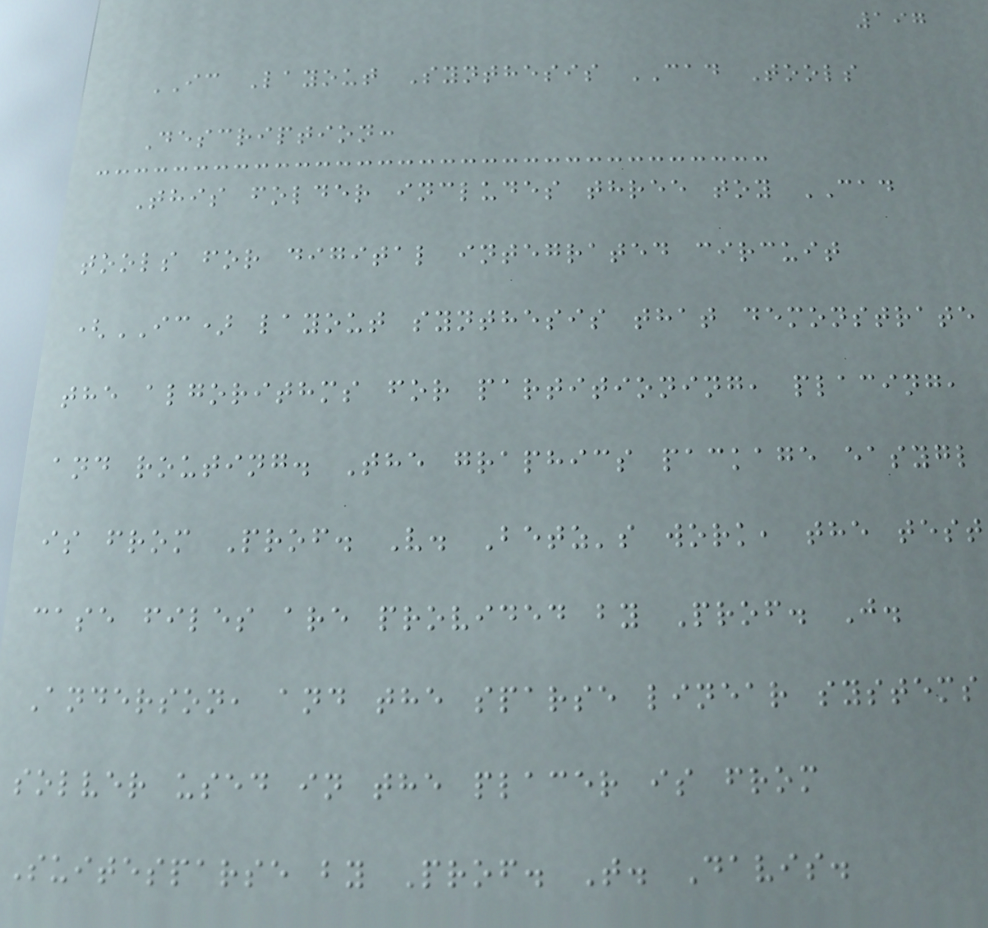197
IC Layout Synthesis CAD Tools
Description:
This folder includes three toy CAD
tools for digital integrated circuit
(IC) layout synthesis that demonstrate
the algorithms for partitioning, placing,
and routing. The graphics package easygl
is from Prof. V. Betz's work, the test
case files are provided by Prof. J.
Anderson, and the sparse linear systems
solver used in the placer is from
Suitesparse by Prof. T. Davis.
